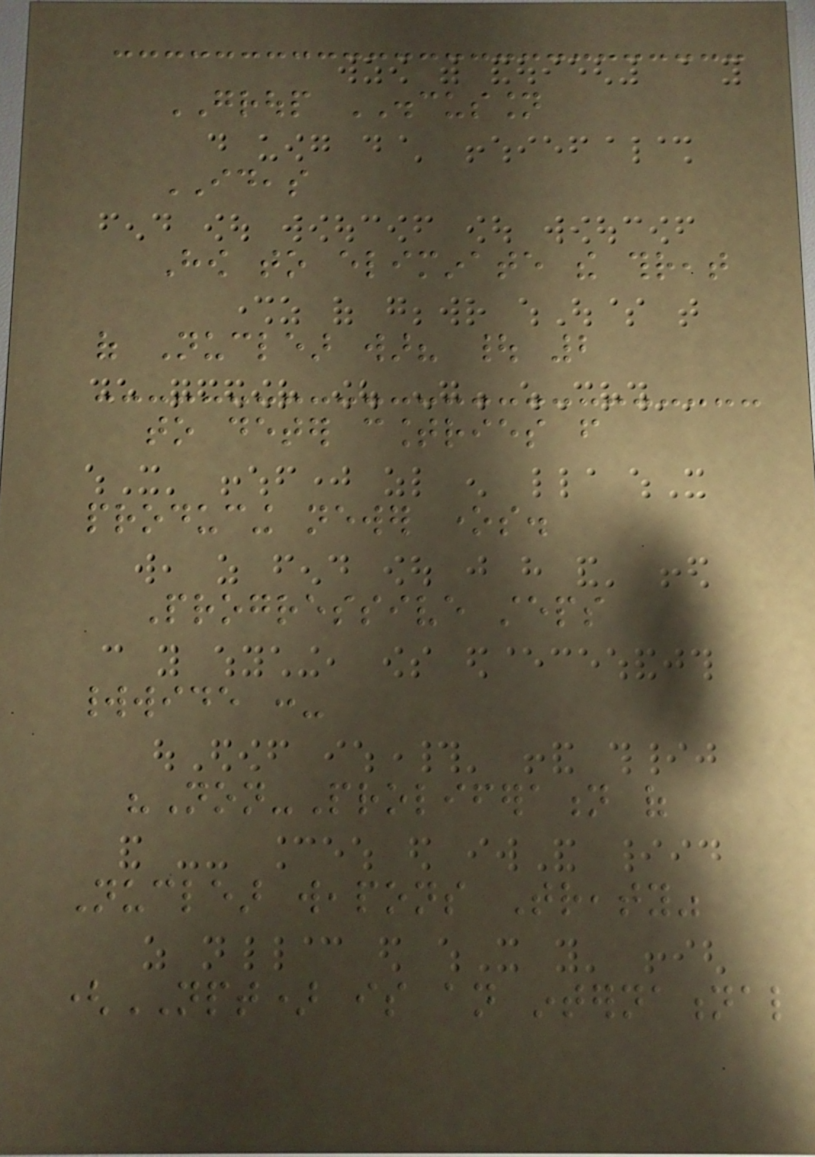GROUP DISCUSSION
IDEAS
How to eliminate the threat
of Nuclear war? | 2
to deter countries from
producing newer ones.
Progressive steps
worldwide :-
"Non-Proliferation of
Nuclear weapons Treaty"
(NPT) is an international
